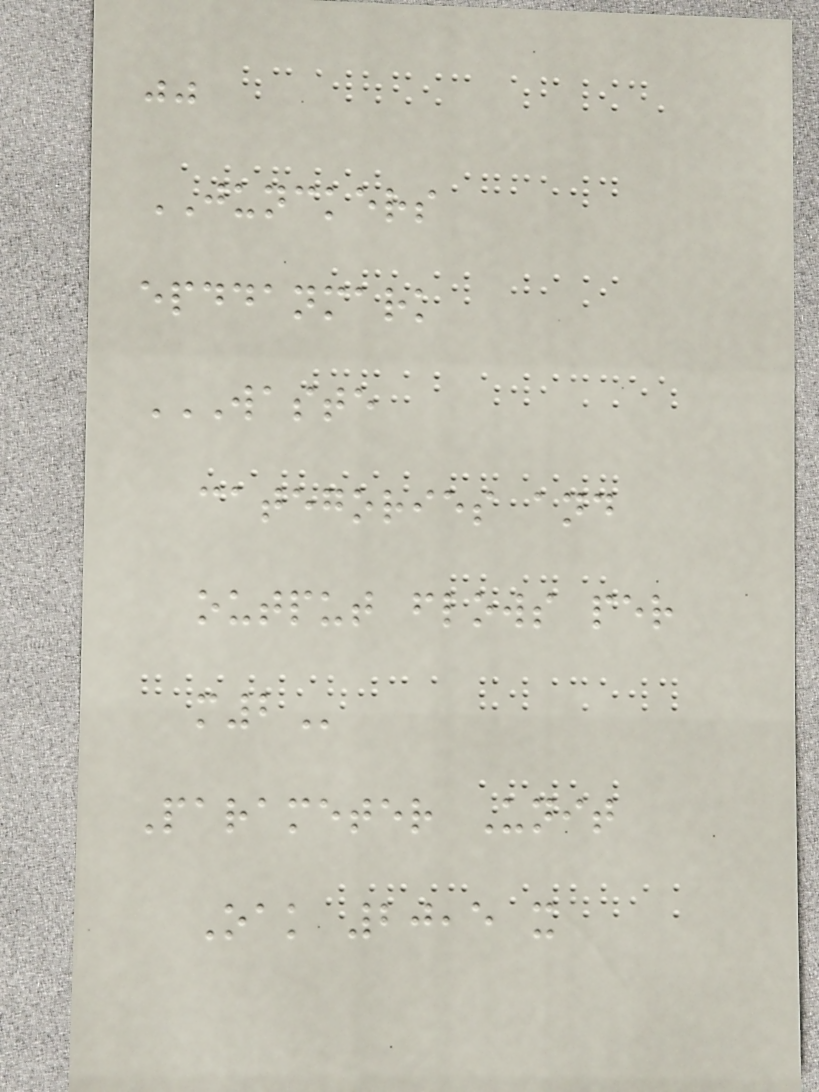jj
JUNCKERS
epddanmark
WASTE
CATEGORIES AND
OUTPUT FLOWS PER
M2
Parameter Unit
Oak 20,5 x
